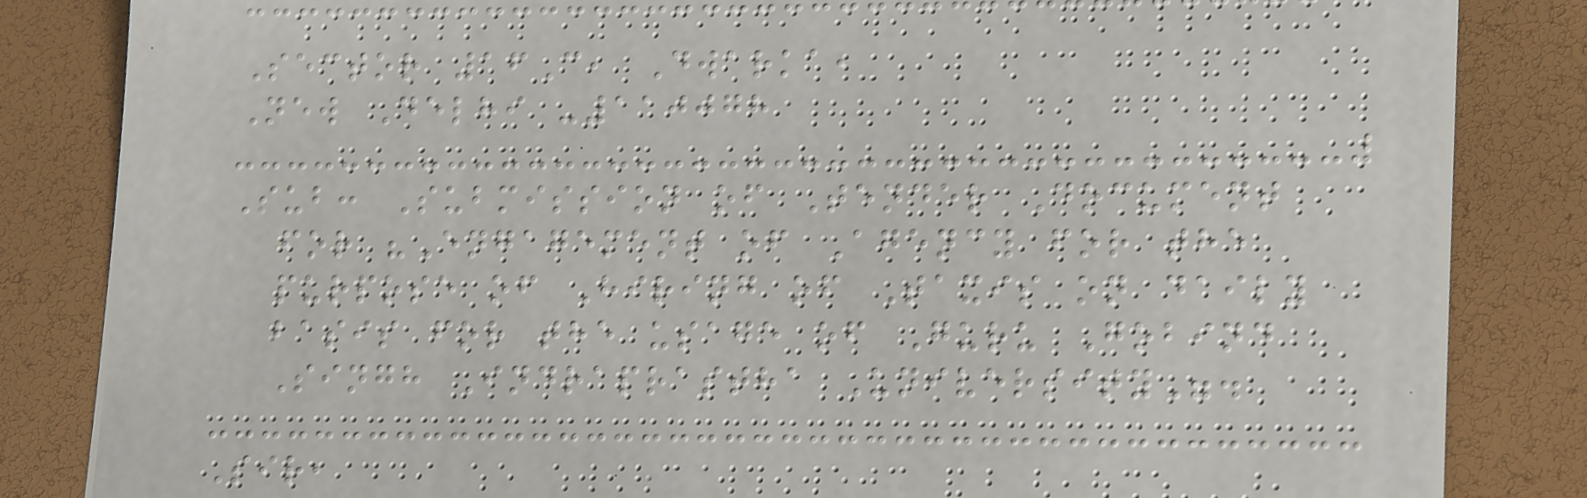Sector 16C, Dwarka,
New Delhi -110078
Sub: Submission of Tender Document
for "Engagement of Agency for the
purpose of Hiring of Taxis on daily
basis for the usage of Guru Gobind
Singh Indraprastha University".
Sir,
